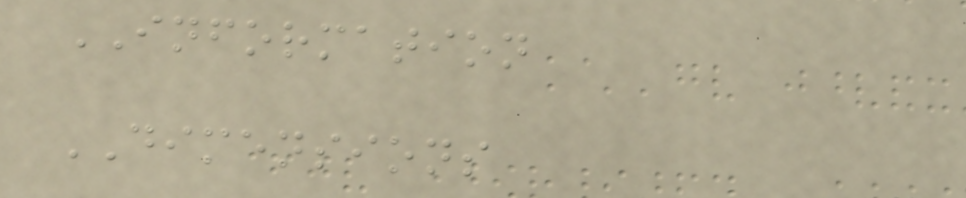INFORMATION
DIMENSIONS
